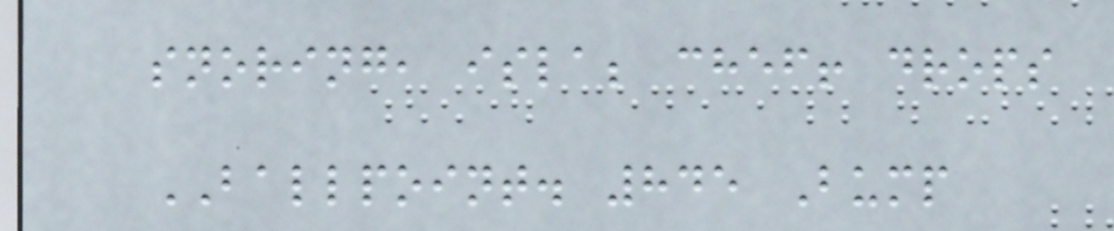snoring, isla; chef! drops
BALLPOINT. 845 Bump
